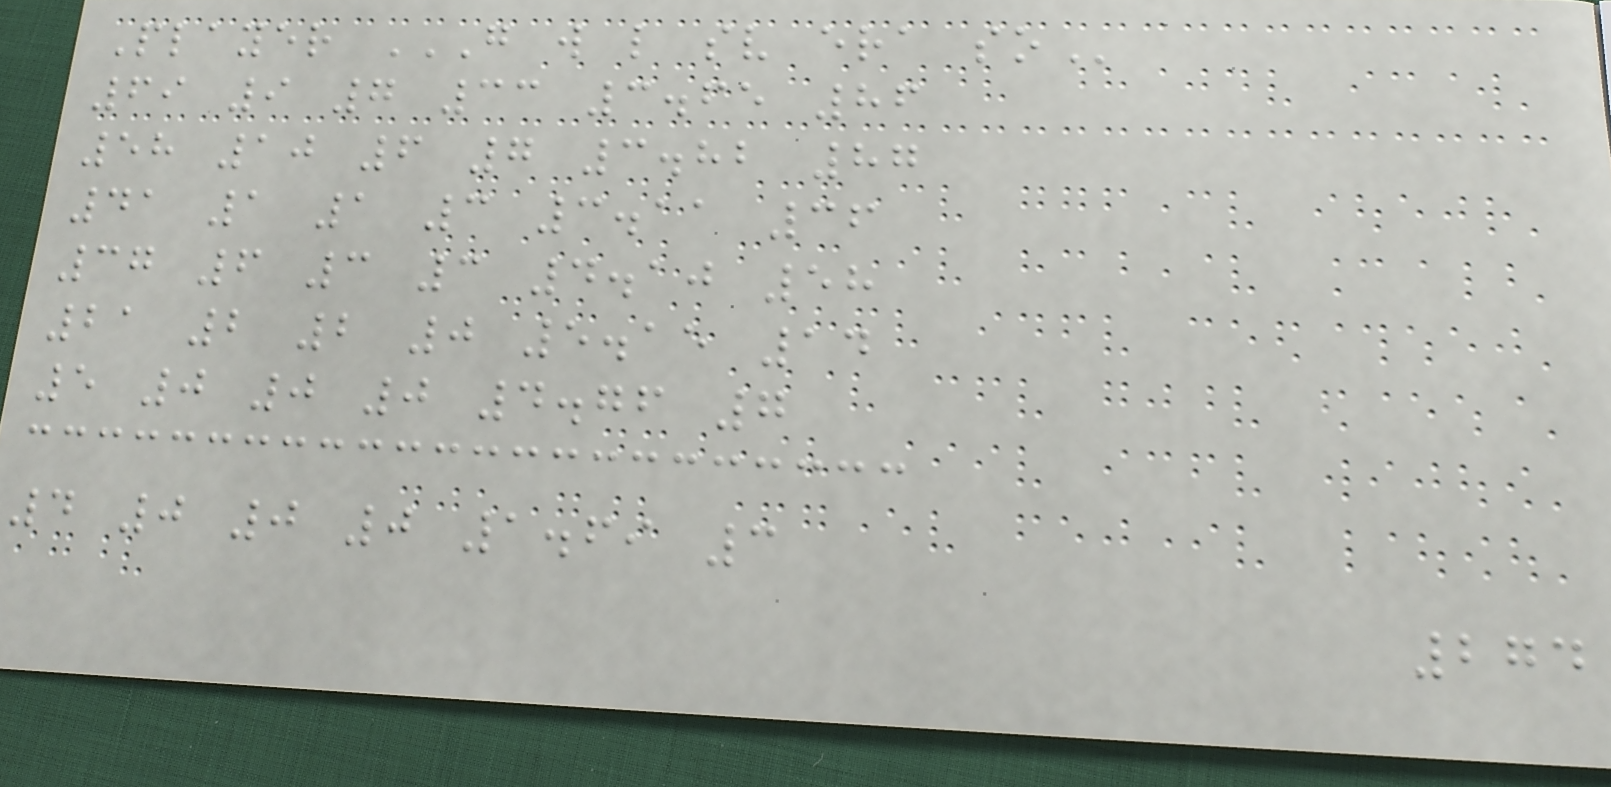Player G W L SV ERA SO
69 9 7 33 3.65 86
58 10 6 7 3.82 87
41 1 1 3 3.11 36
37 6 3 3 4.10 58
21 2 2 0 5.15 14
5 0 0 0 4.76 7
4 0 0 0 1.69 3
274
